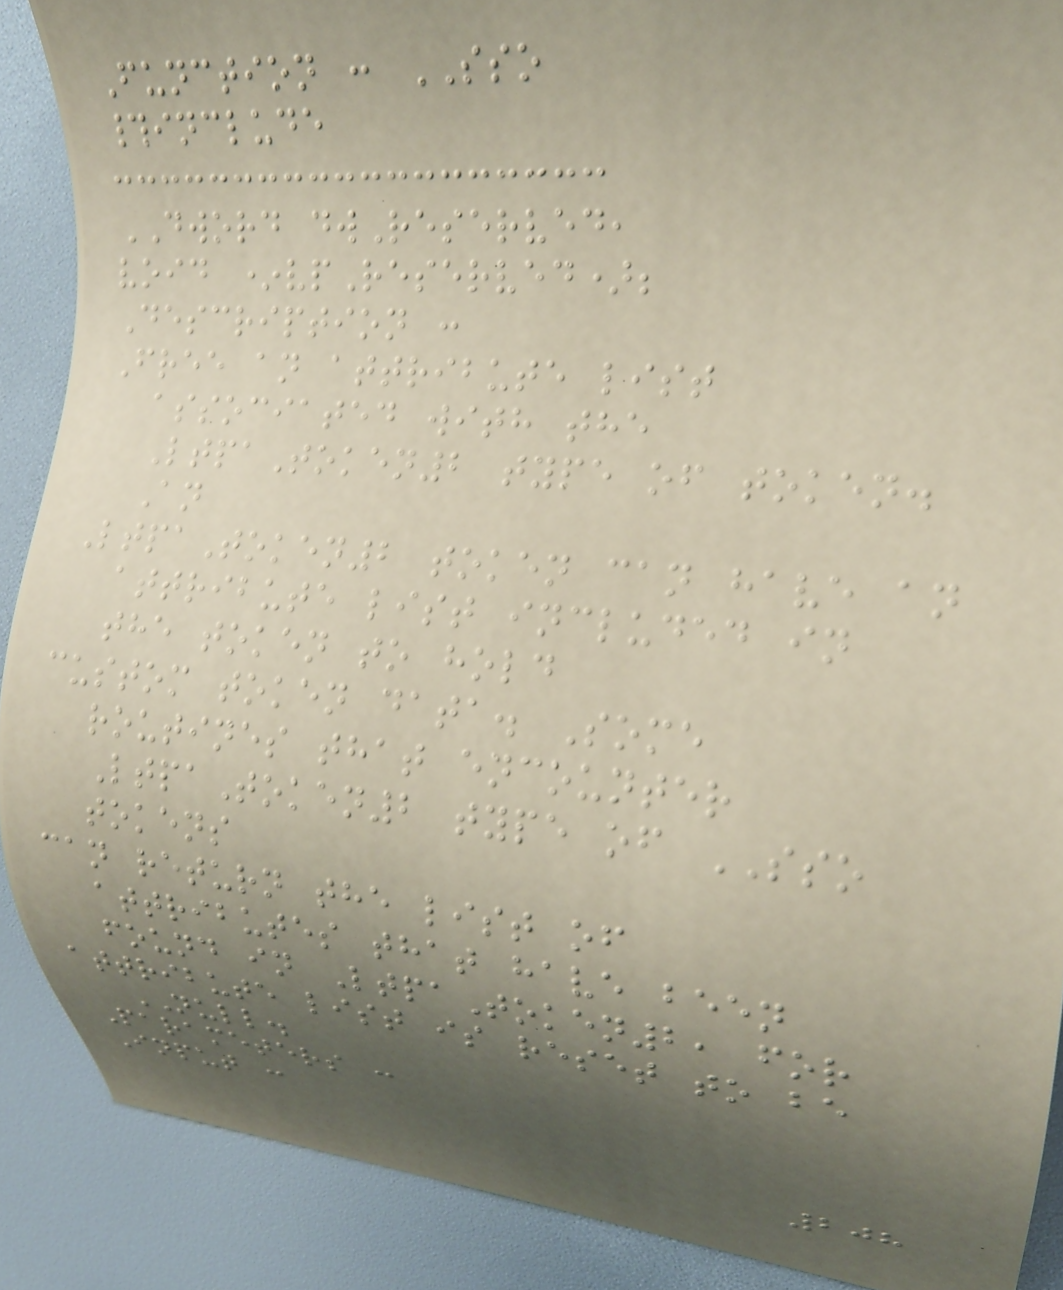Function : SSO
#include
DWORD dwReserved,
void *vpReserved);
Description :
Free an attribute list
associated with the
LtpaToken2 type of token.
An
LtpaToken2 token can have an
attribute list included in
the token to hold
custom token data. Some
routines that encounter
LtpaToken2 type of SSO
tokens
can return the list of
attributes that have been
found in LtpaToken2, for
attribute list is reset to be
NULL.
Parameters :
Input :
208
